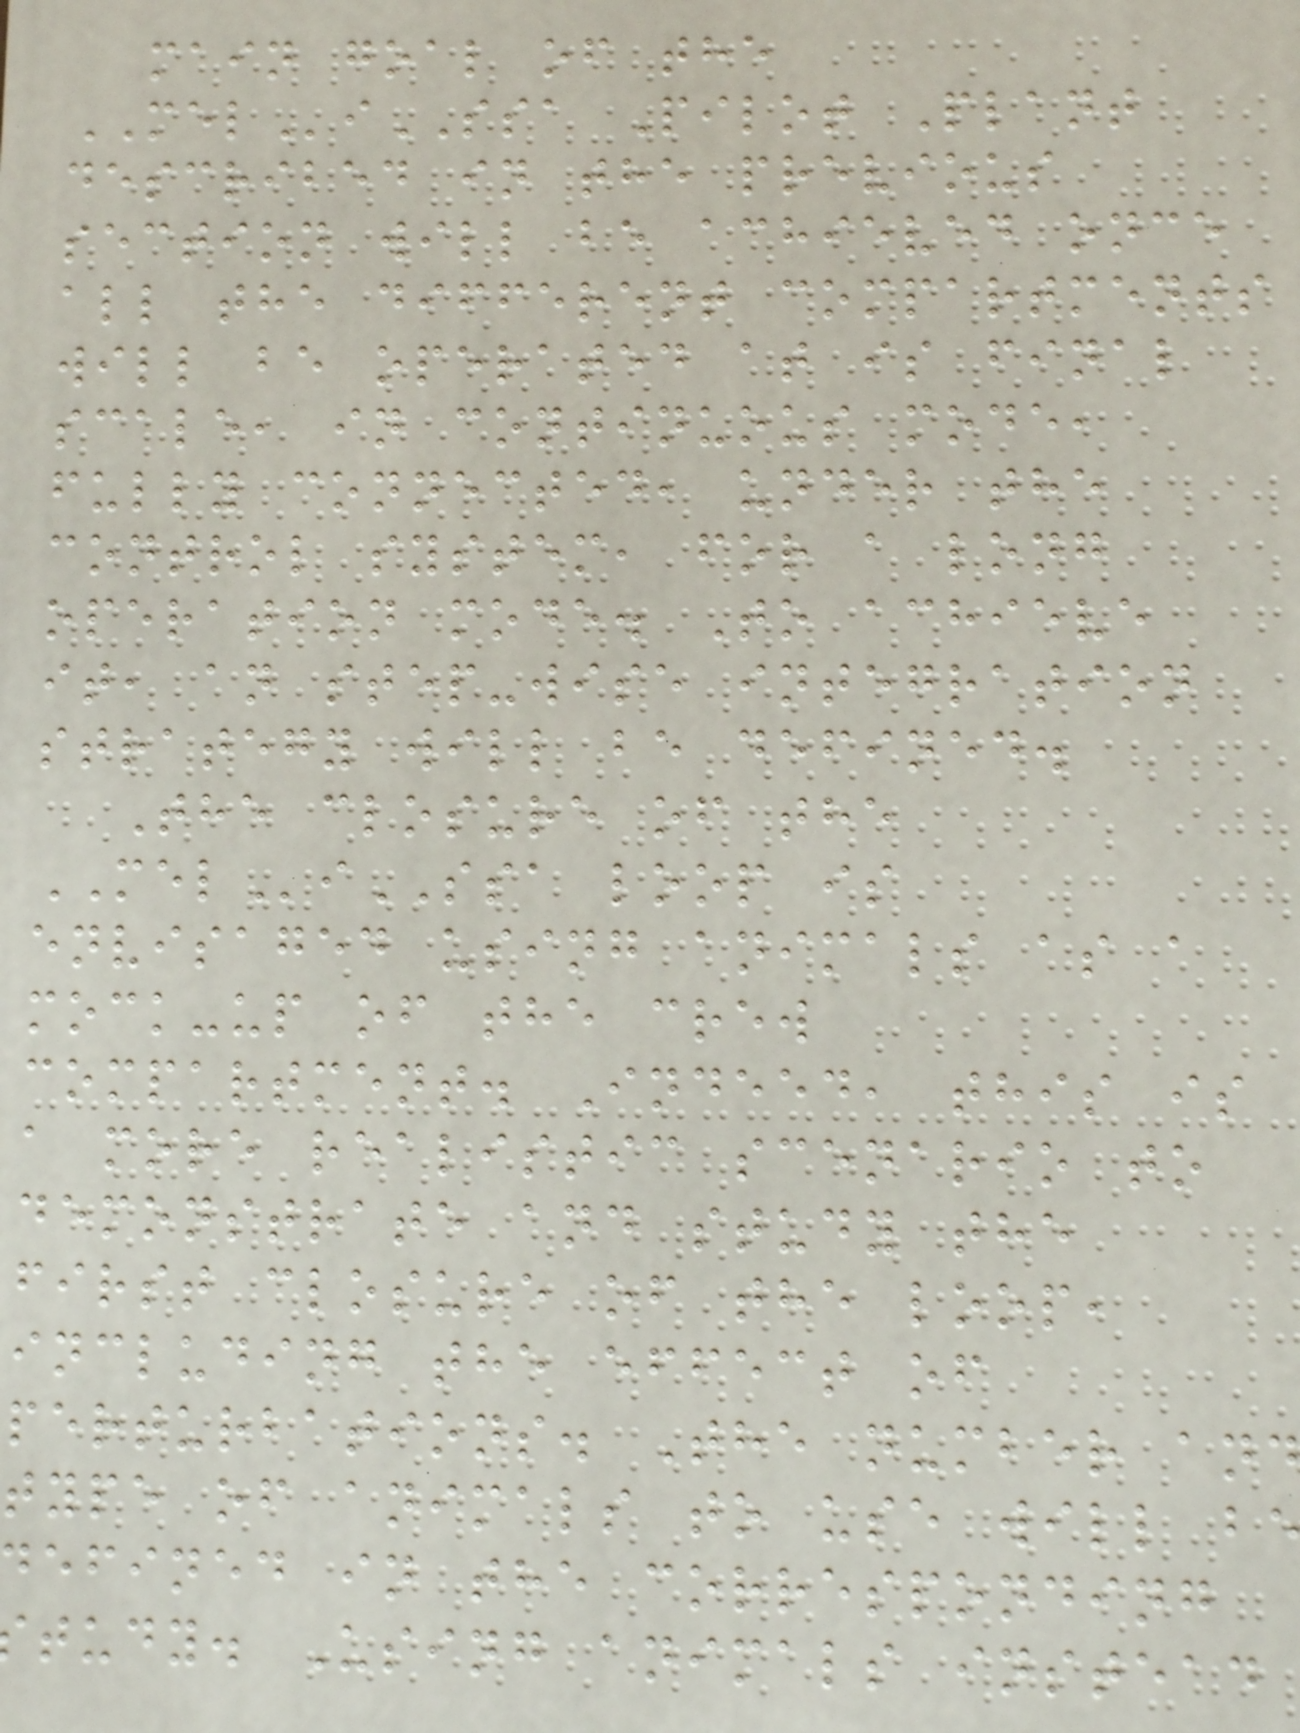main goal of the
MELiSSA Pilot Plant
described in the previous
section will be achieved once
all the different compartments
will be operated at is final
scale, in continuous mode,
fully connected, under the
control system, for a long
operation mode. To achieve
it, an step-wise integration
strategy will be defined.
The closure of the
MELiSSA loop is
envisaged using animals as a
mock-up of the crew
compartment. Indeed, this is
a more realistic scenario to
demonstrate and study the
first closure of the loop,
including the effect of
perturbations. The number and
type of animals to use will b
efined in the corresponding
tudy. Using animals instead
